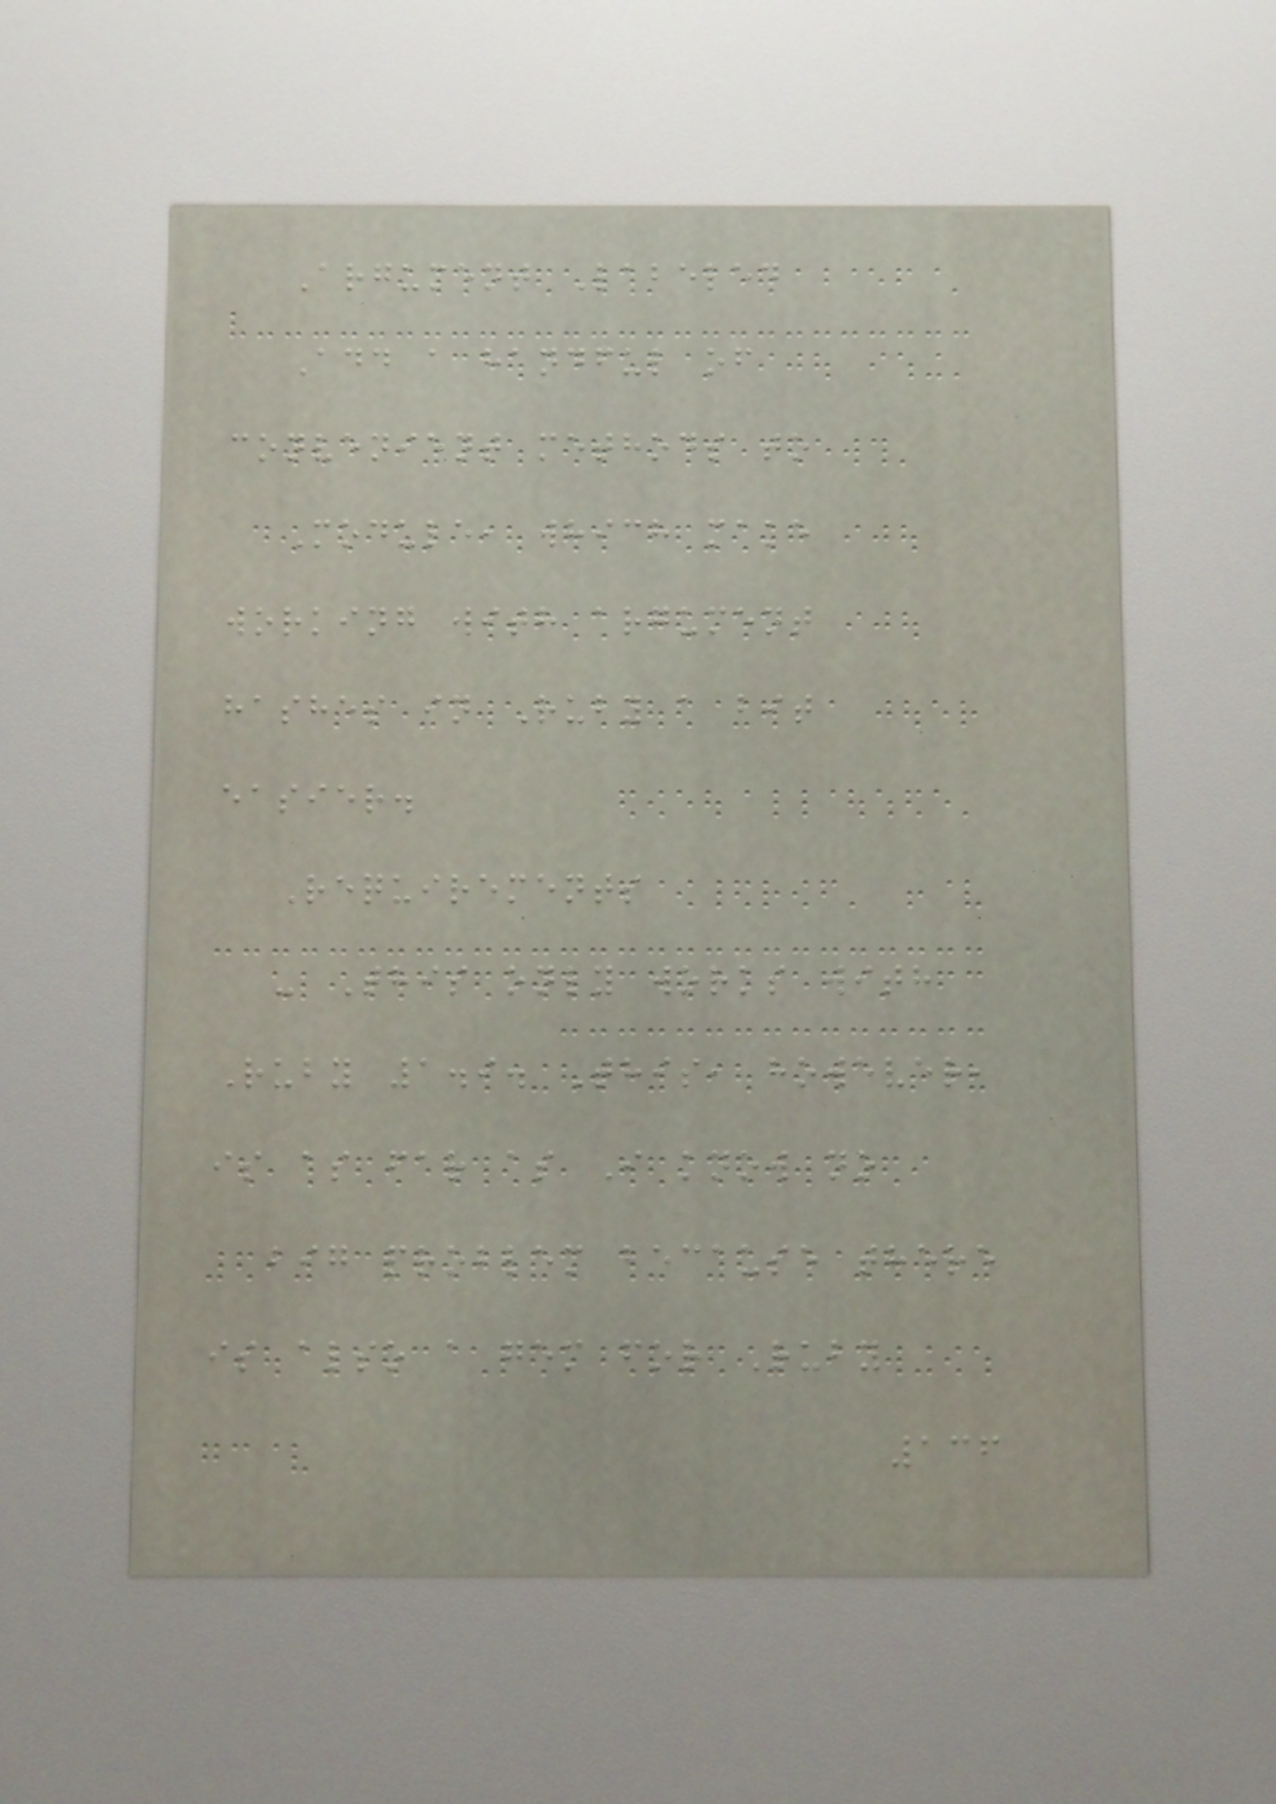Argument Labeled
Add a handful of
convenient methods to
Module, which make
working with argument
hashes in Ruby a bit
easier.
Requirements
- This only works with
Ruby 1.9. This, however,
is as far as I know no
big problem because there
is also a gem for Ruby
136
